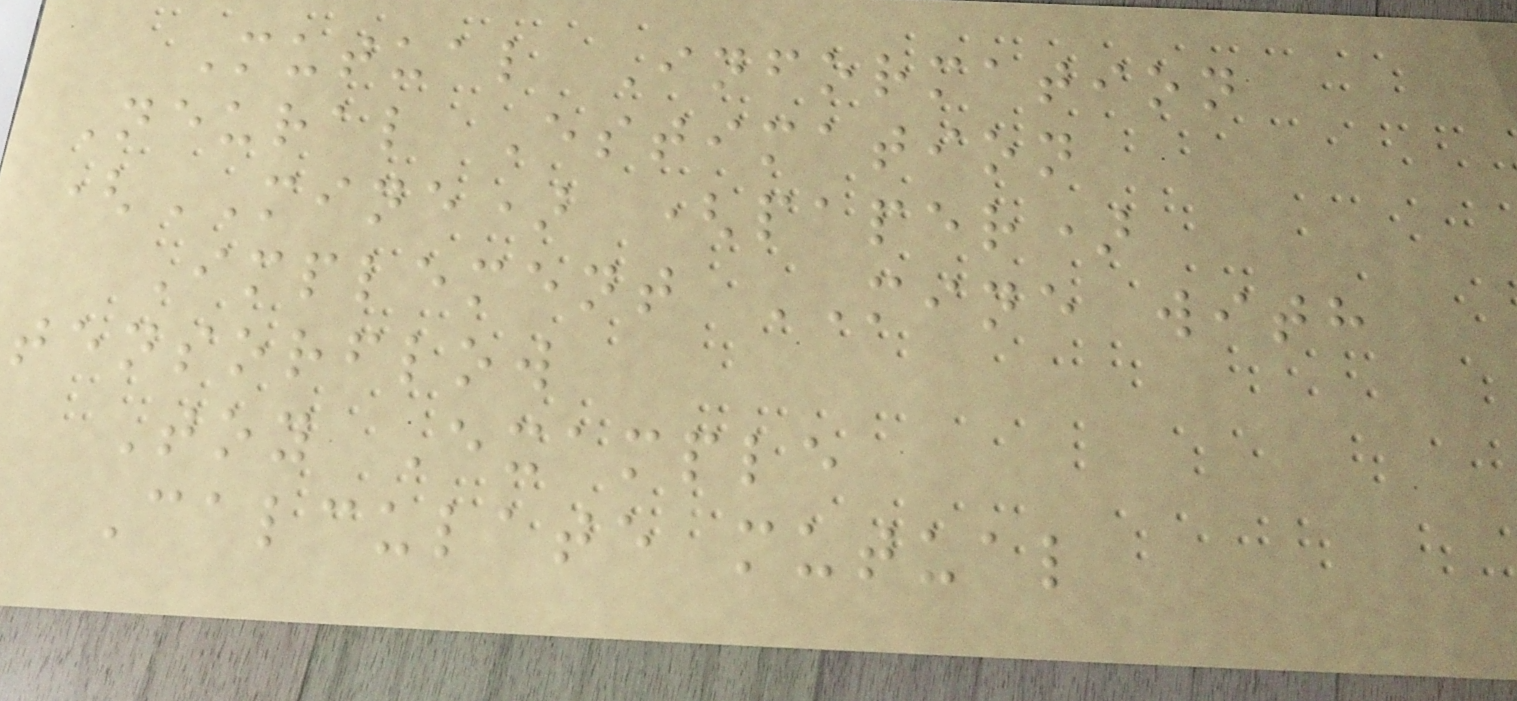Mutual Information
Neural Estimation
(MINE) (paper)
Implement MINE with
tensorflow
Toy Example
Calculate mutual
